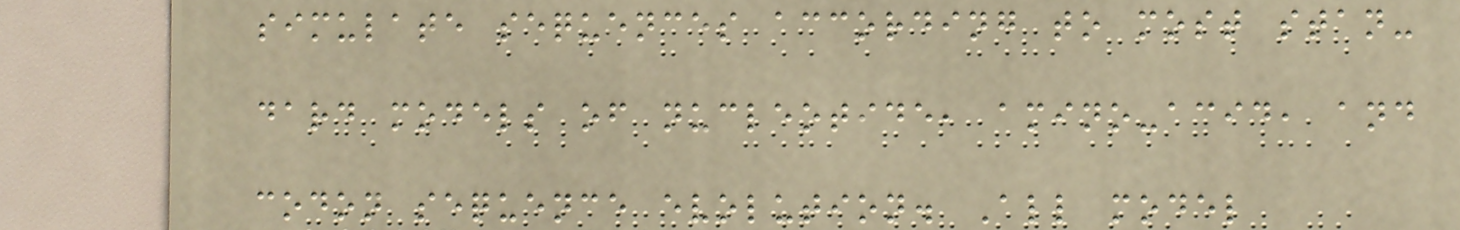simulate sequences according to most stan-
dard models of nucleotide, amino-acid, and
codon sequence evolution. All model
